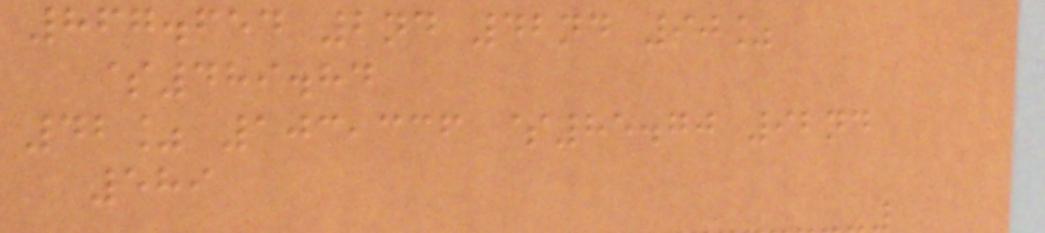867.654 2nd 42nd 90%
$489.84
42% 103,336 $85.70 92nd
589
